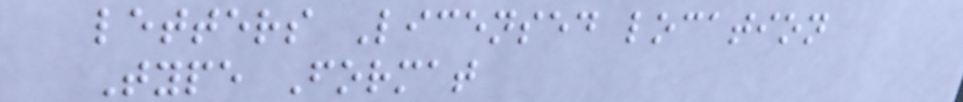letters Licensed location
Type Format
